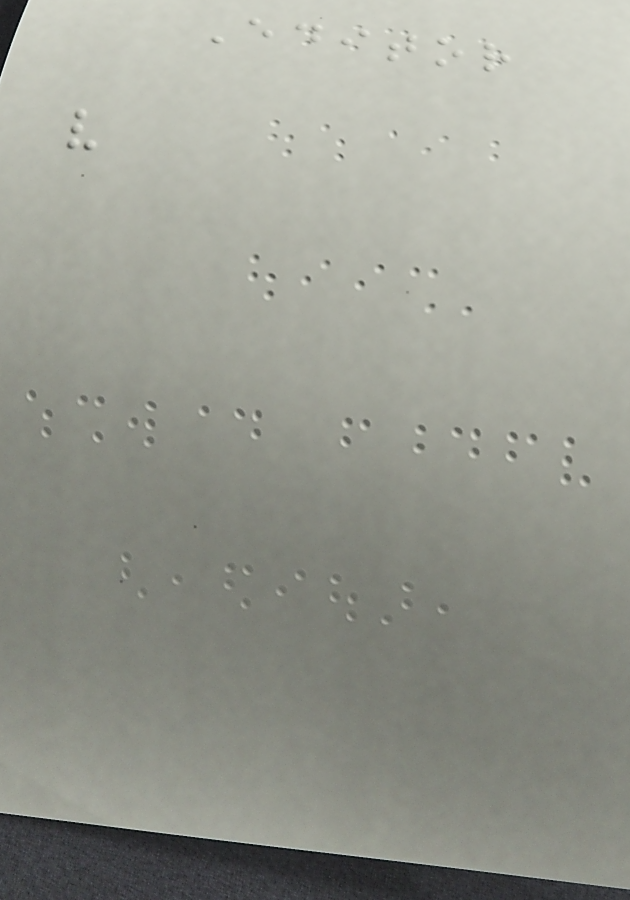Editor
v
